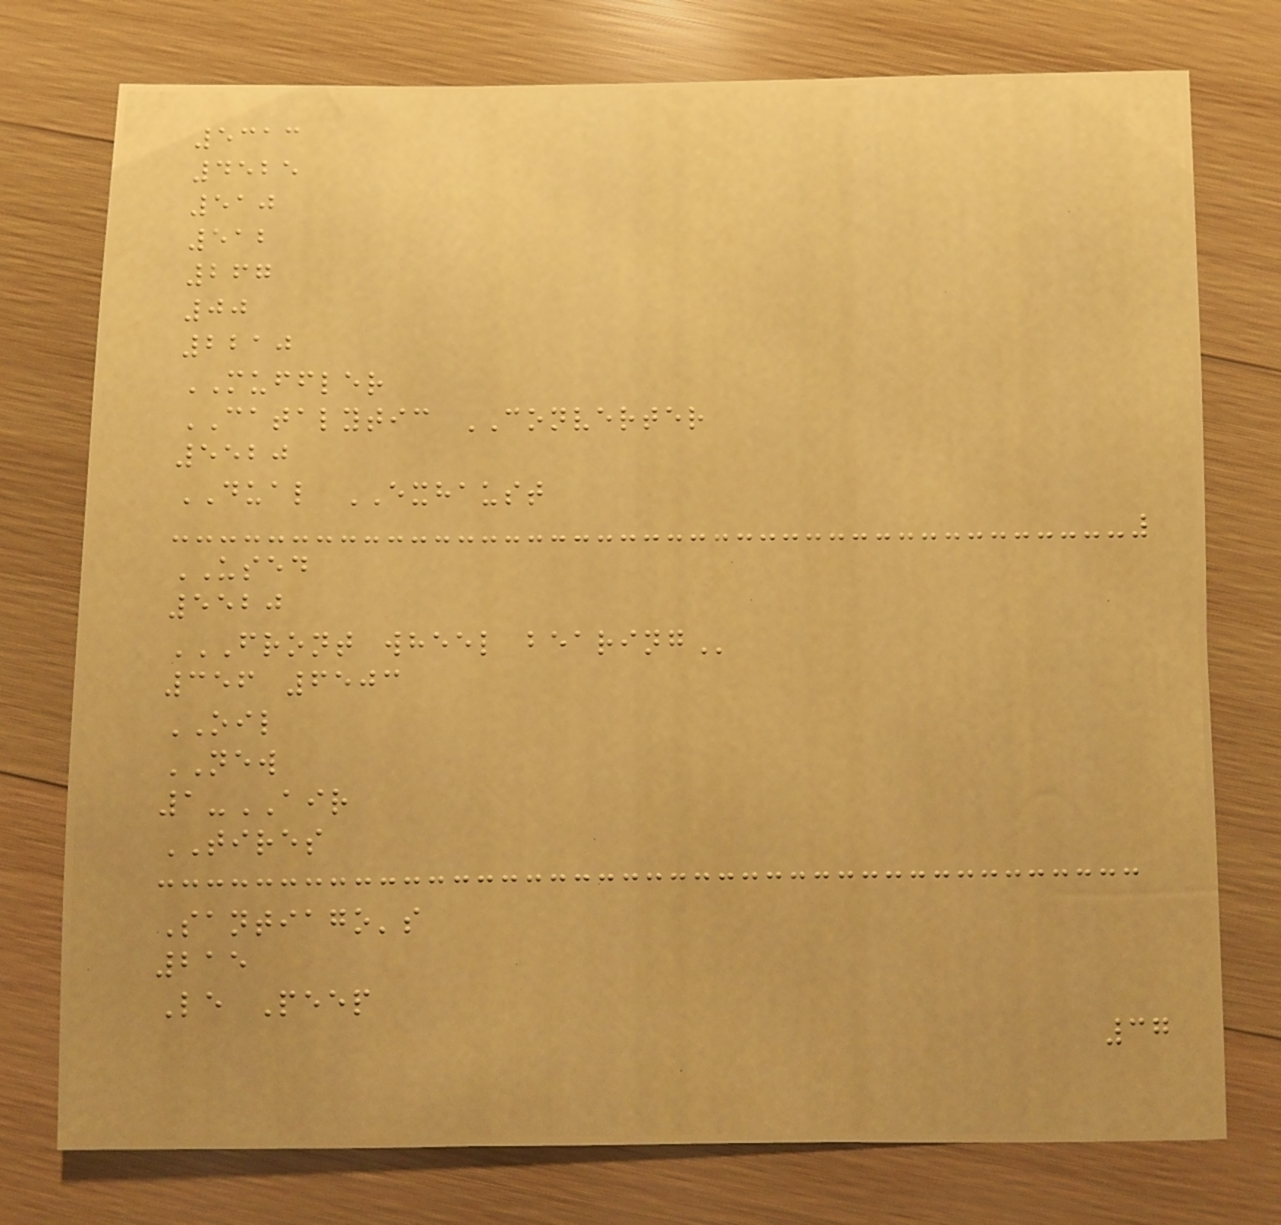5313
4525
510
512
267
00
2210
MUFFLER
CATALYTIC CONVERTER
5520
DUAL EXHAUST
USED
5520
FRONT WHEEL BEARING
356 6503
OIL
NEW
1-AIR
TIRES
Santiago's
215
Le Peep
37
